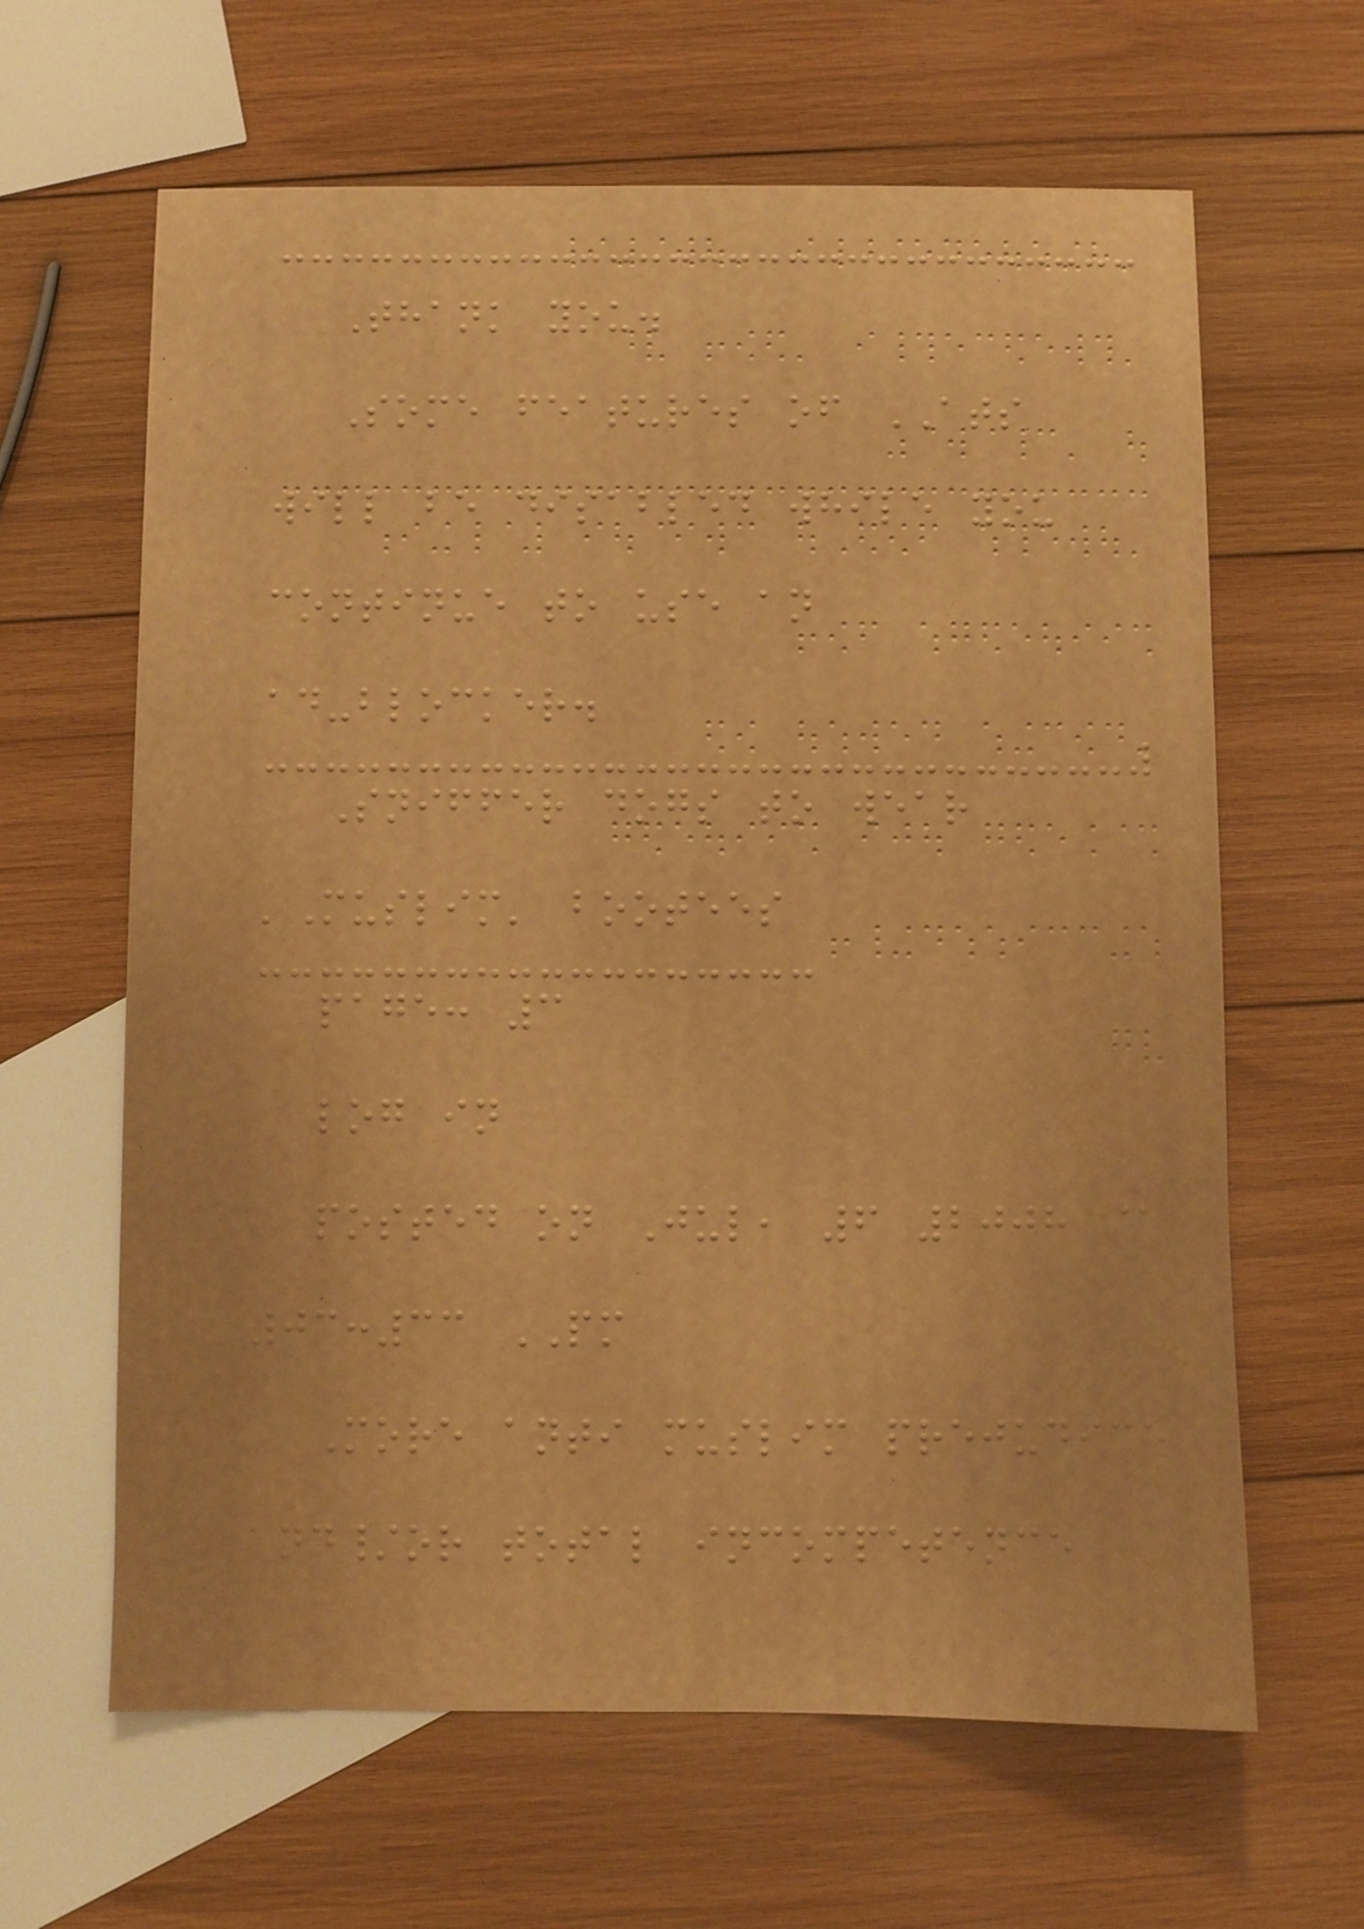Thank you.
Some features of ATS
will be disabled while you
continue to use an
ad-blocker.
Sniffer dogs to wear
'Muslim' bootees
page: 3
log in
posted on Jul, 6 2008 @
03:33 PM
More anti muslim prejudice
and/or total incompetence
